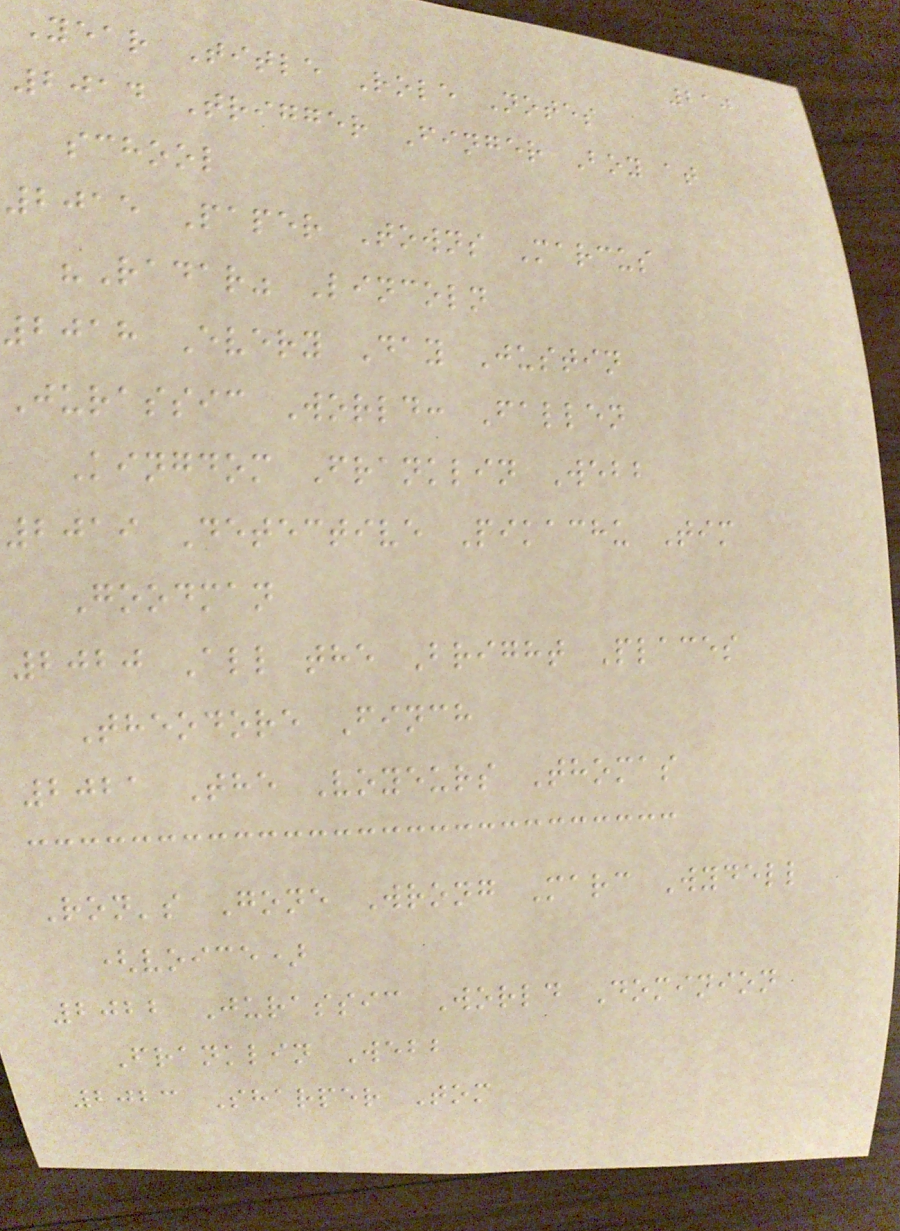210
Year Title Role Notes
2014 Trigger Finger Boy at
school
2015 Paper Towns Marcus
"Radar" Lincoln
2018 Every Day Justin
Jurassic World: Fallen
Kingdom Franklin Webb
2019 Detective Pikachu Tim
Goodman
2020 All the Bright Places
Theodore Finch
2021 The Voyeurs Thomas
Ron's Gone Wrong Marc Wydell
(voice)
2022 Jurassic World Dominion
Franklin Webb
2023 Sharper Tom
